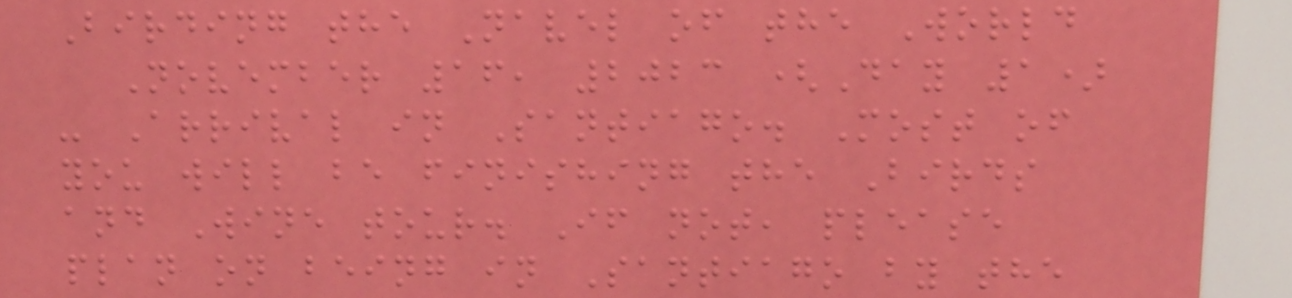Birding the Navel of the World
November 16, 2023 (Day 1)
- Arrival in Santiago. Most of
you will be finishing the Birds
and Wine tour. If not, please
plan on being in Santiago by the
